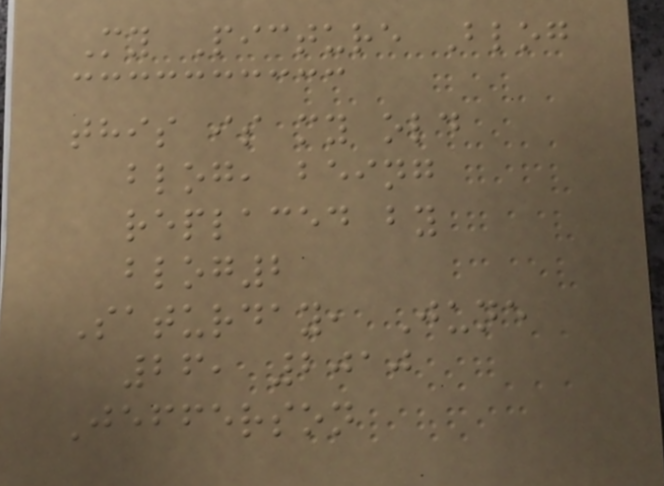My Picture Blog
this is my old
blog, being
replaced by
blog2
Saturday, June
26, 2010
Jefferson
